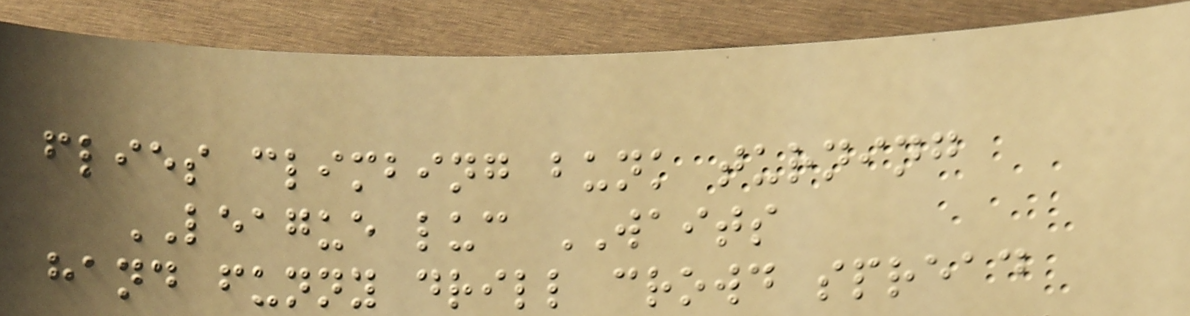flies climbing bunk turning
LEAGUE luc WAITS
hand funny drill crowd spread
